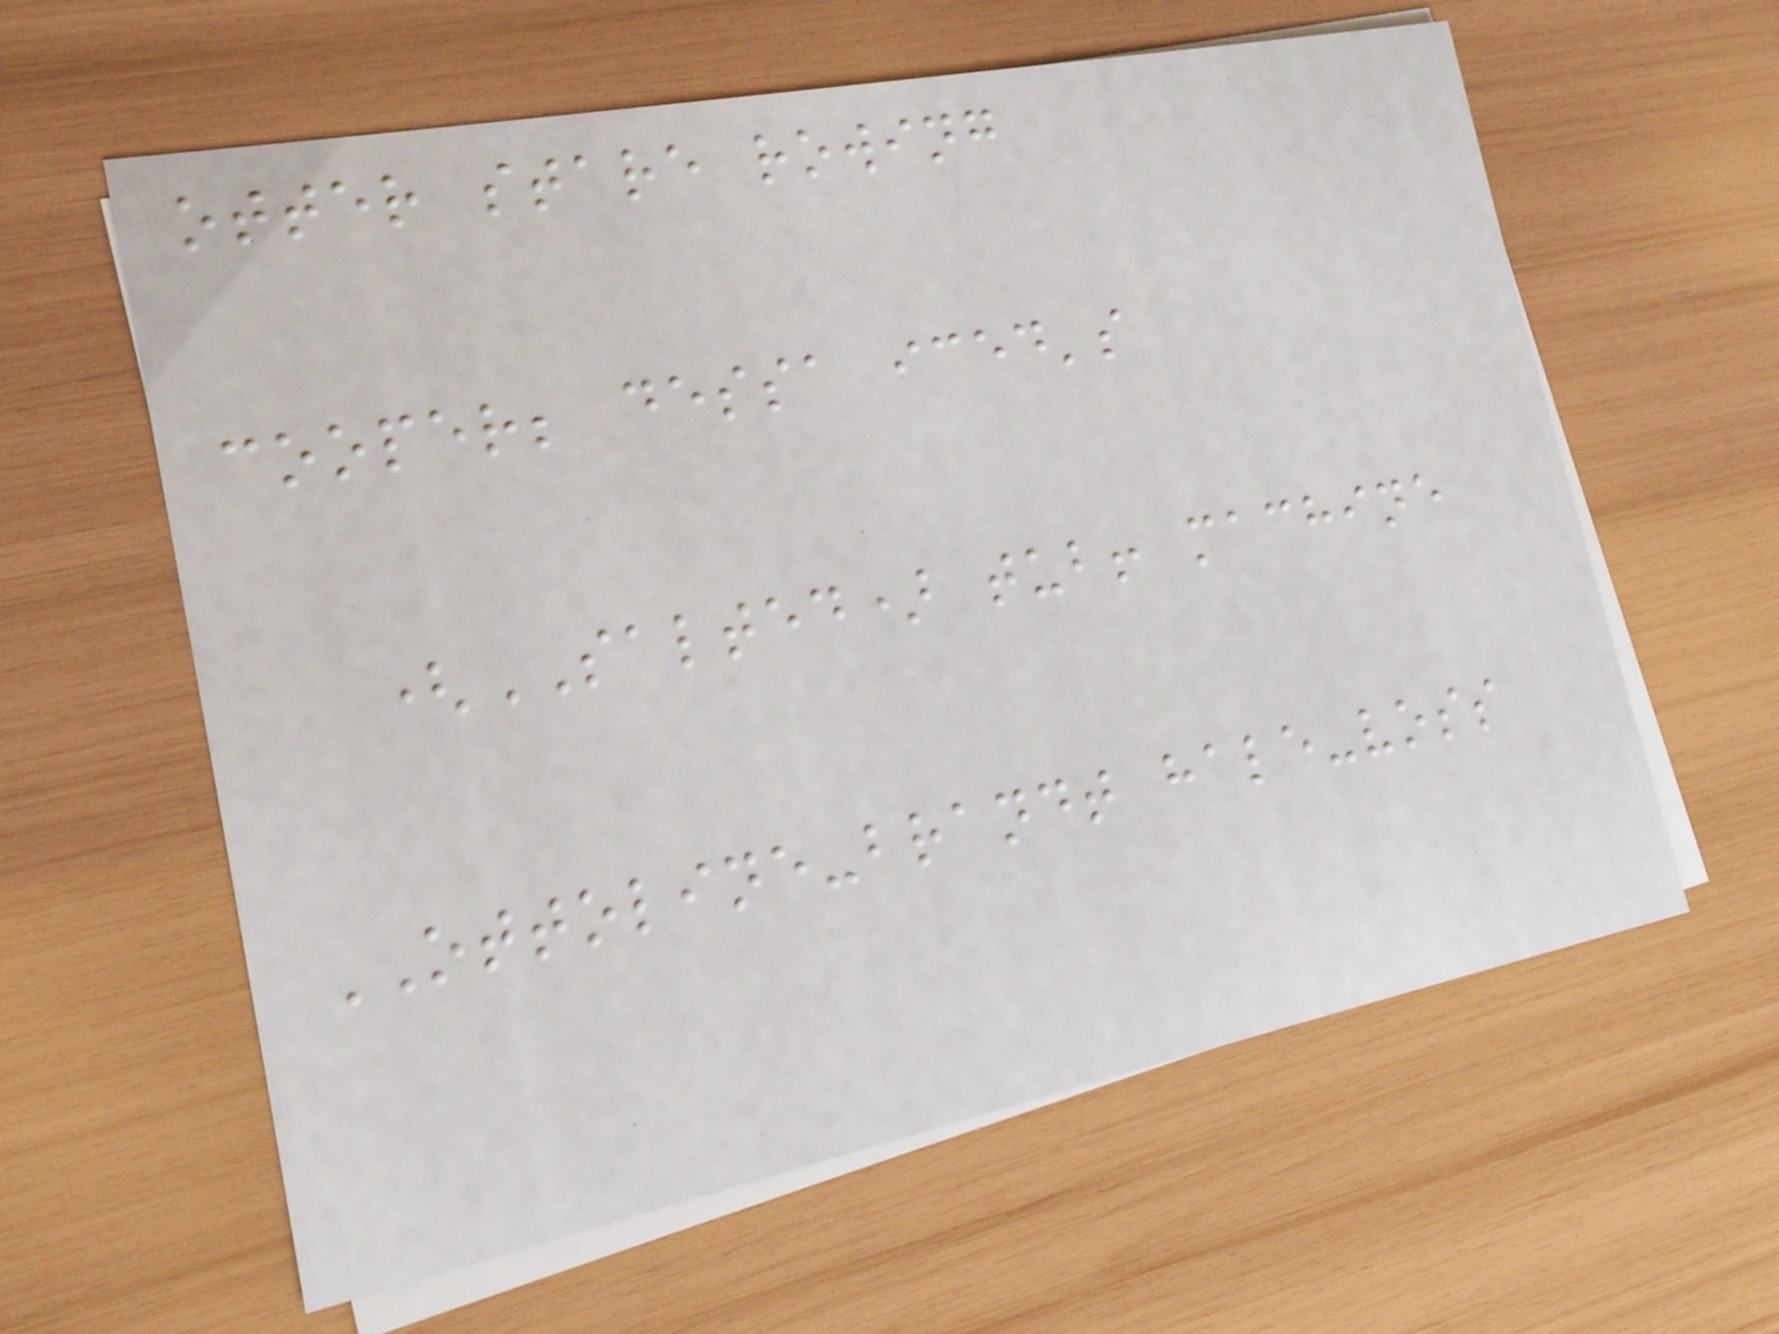otter stare rowing
cooper; dessa iced's
(SALTED) tub! machine
OTTOLINE-brandt hale-voss
